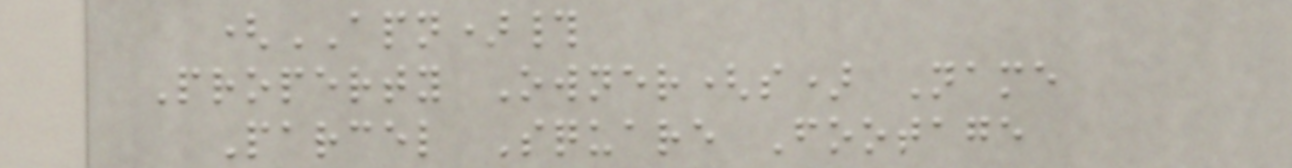(APN)#
Property Owner(s) Name
Parcel Square Footage
